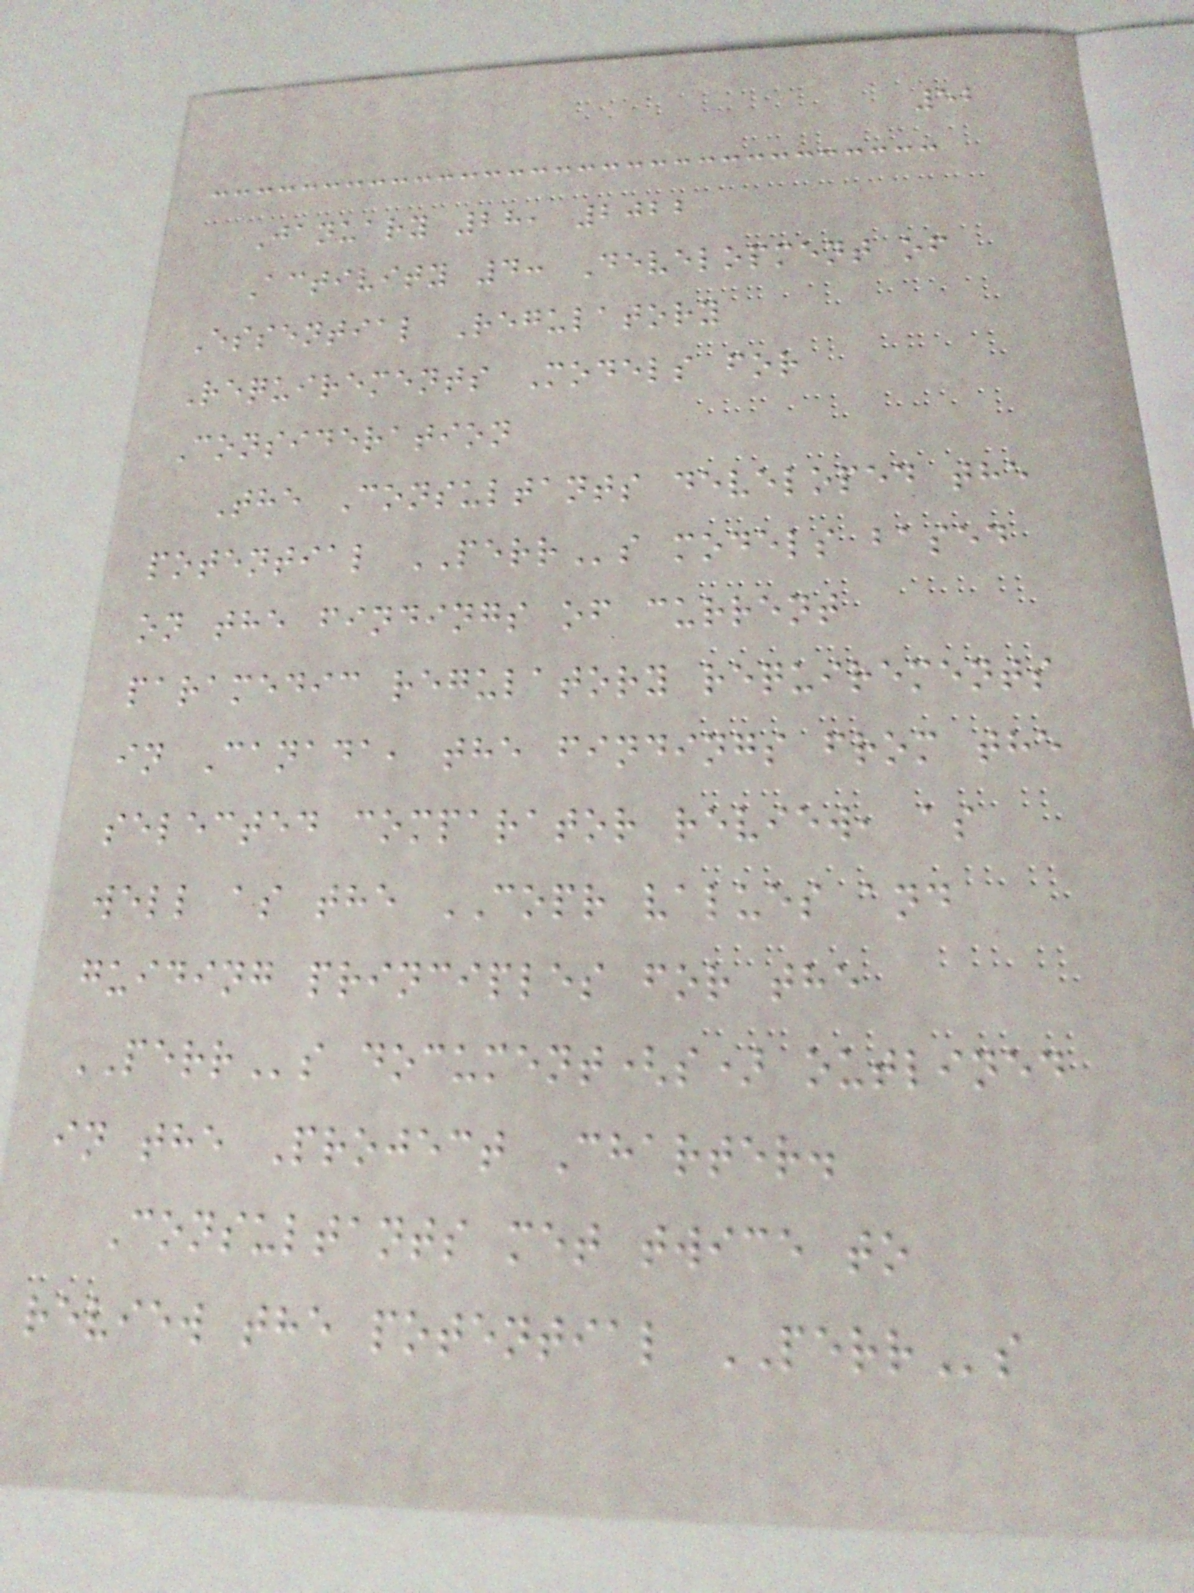52
January 28, 2022
Activity 4: Development of
Essential Regulatory
Requirements Models for
Consideration
The Consultants developed the
potential PERRs models based
on the findings of current
paramedic regulatory requirements
in Canada, the findings from the
selected comparator review, as
well as the COPR values and
guiding principles for the
PERRs document(s) outlined
in the Project Charter.
Consultants met twice to
review the potential PERRs
